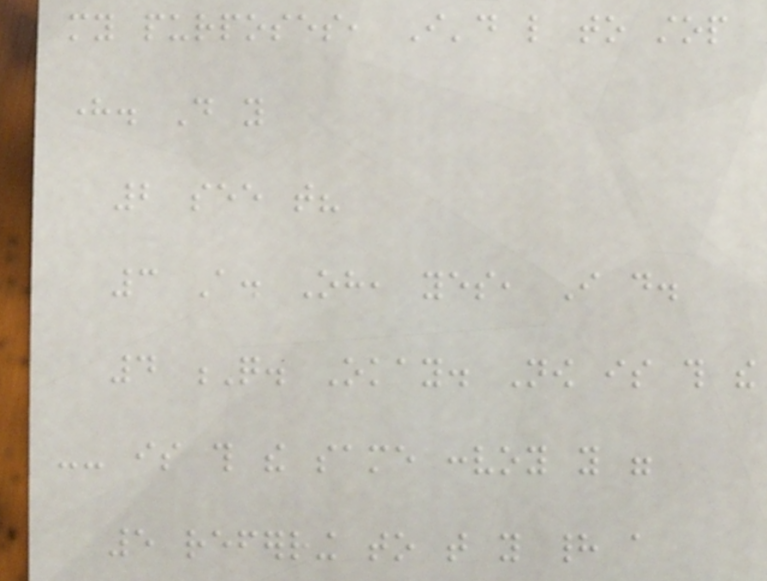my purposes, I'd like to stop
here. Do you
2 see that?
3 A. Oh, yes, I do.
4 Q. Okay. Now is this the
-- is this the same convoy you were
5 referring to that you had a
